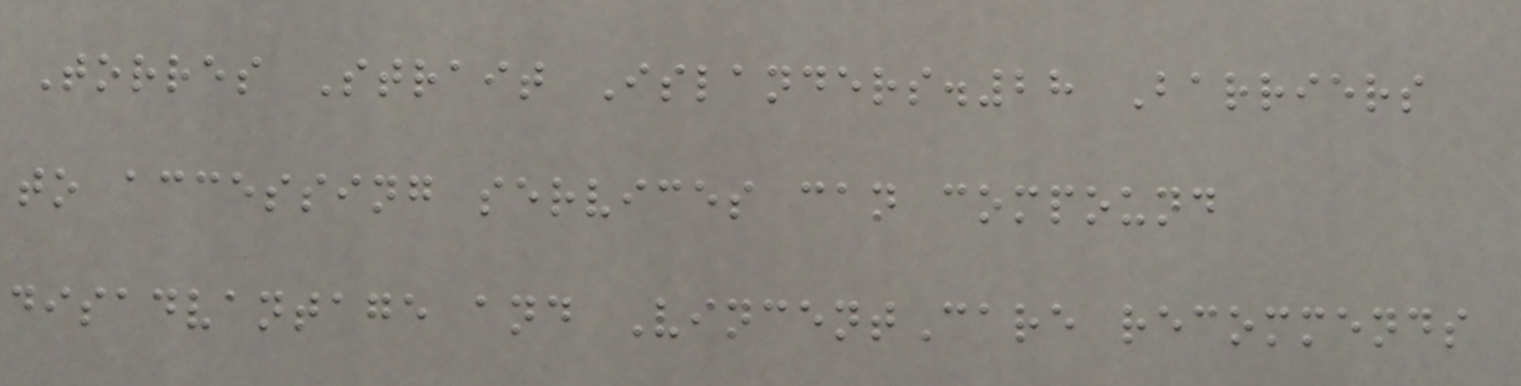Torres Strait Islanders.28 Barriers
to accessing services can compound
disadvantage and VincentCare recommends
